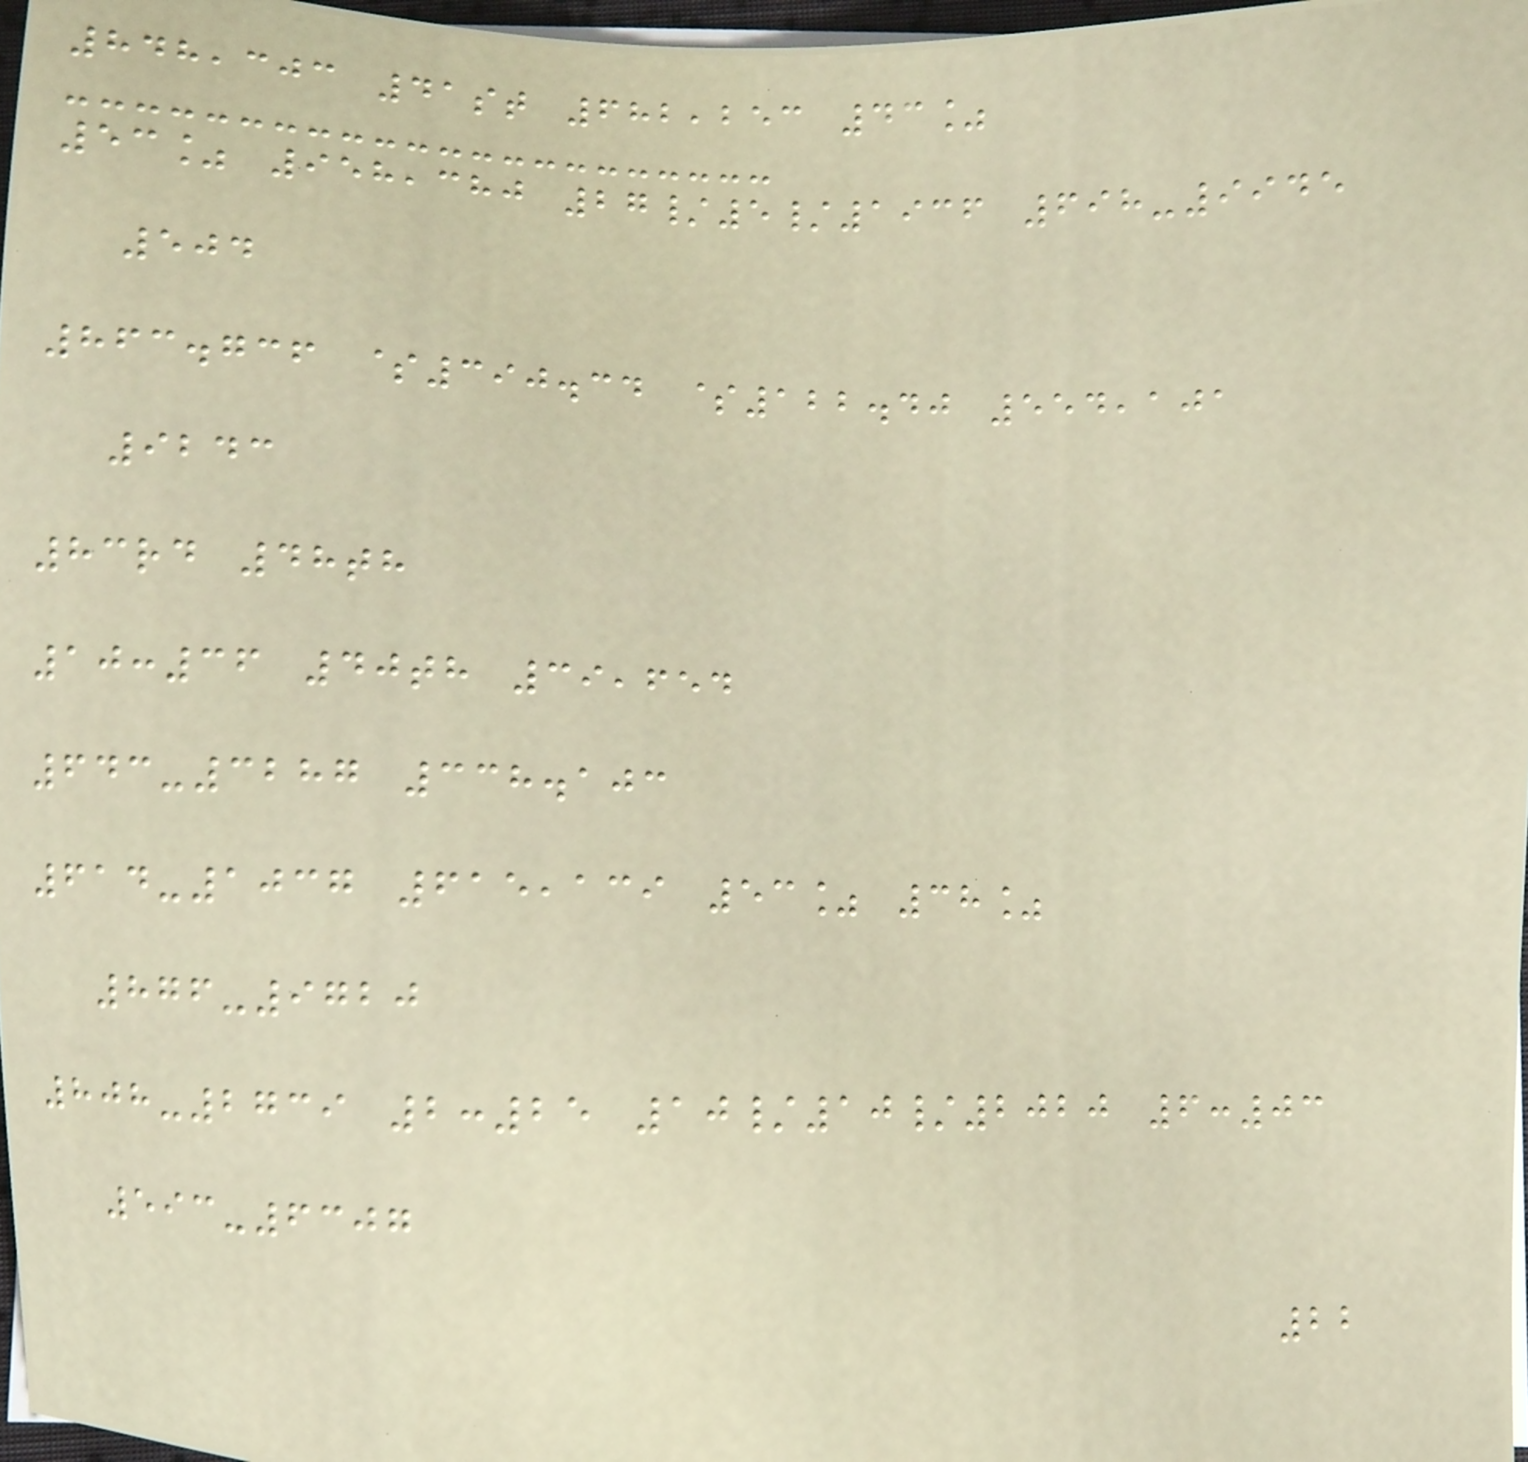848,303 41st 682,253 43%
53% 958,380 27/5/1936 698-9945
504
863.736 $390.34 $122.40 554,101
9243
83rd 48th
10:36 40th 39,654
643-3287 338.103
614-1037 615,139 53% 38%
876-9720
808-2739 2:25 10/10/2020 6:03
593-6307
22
